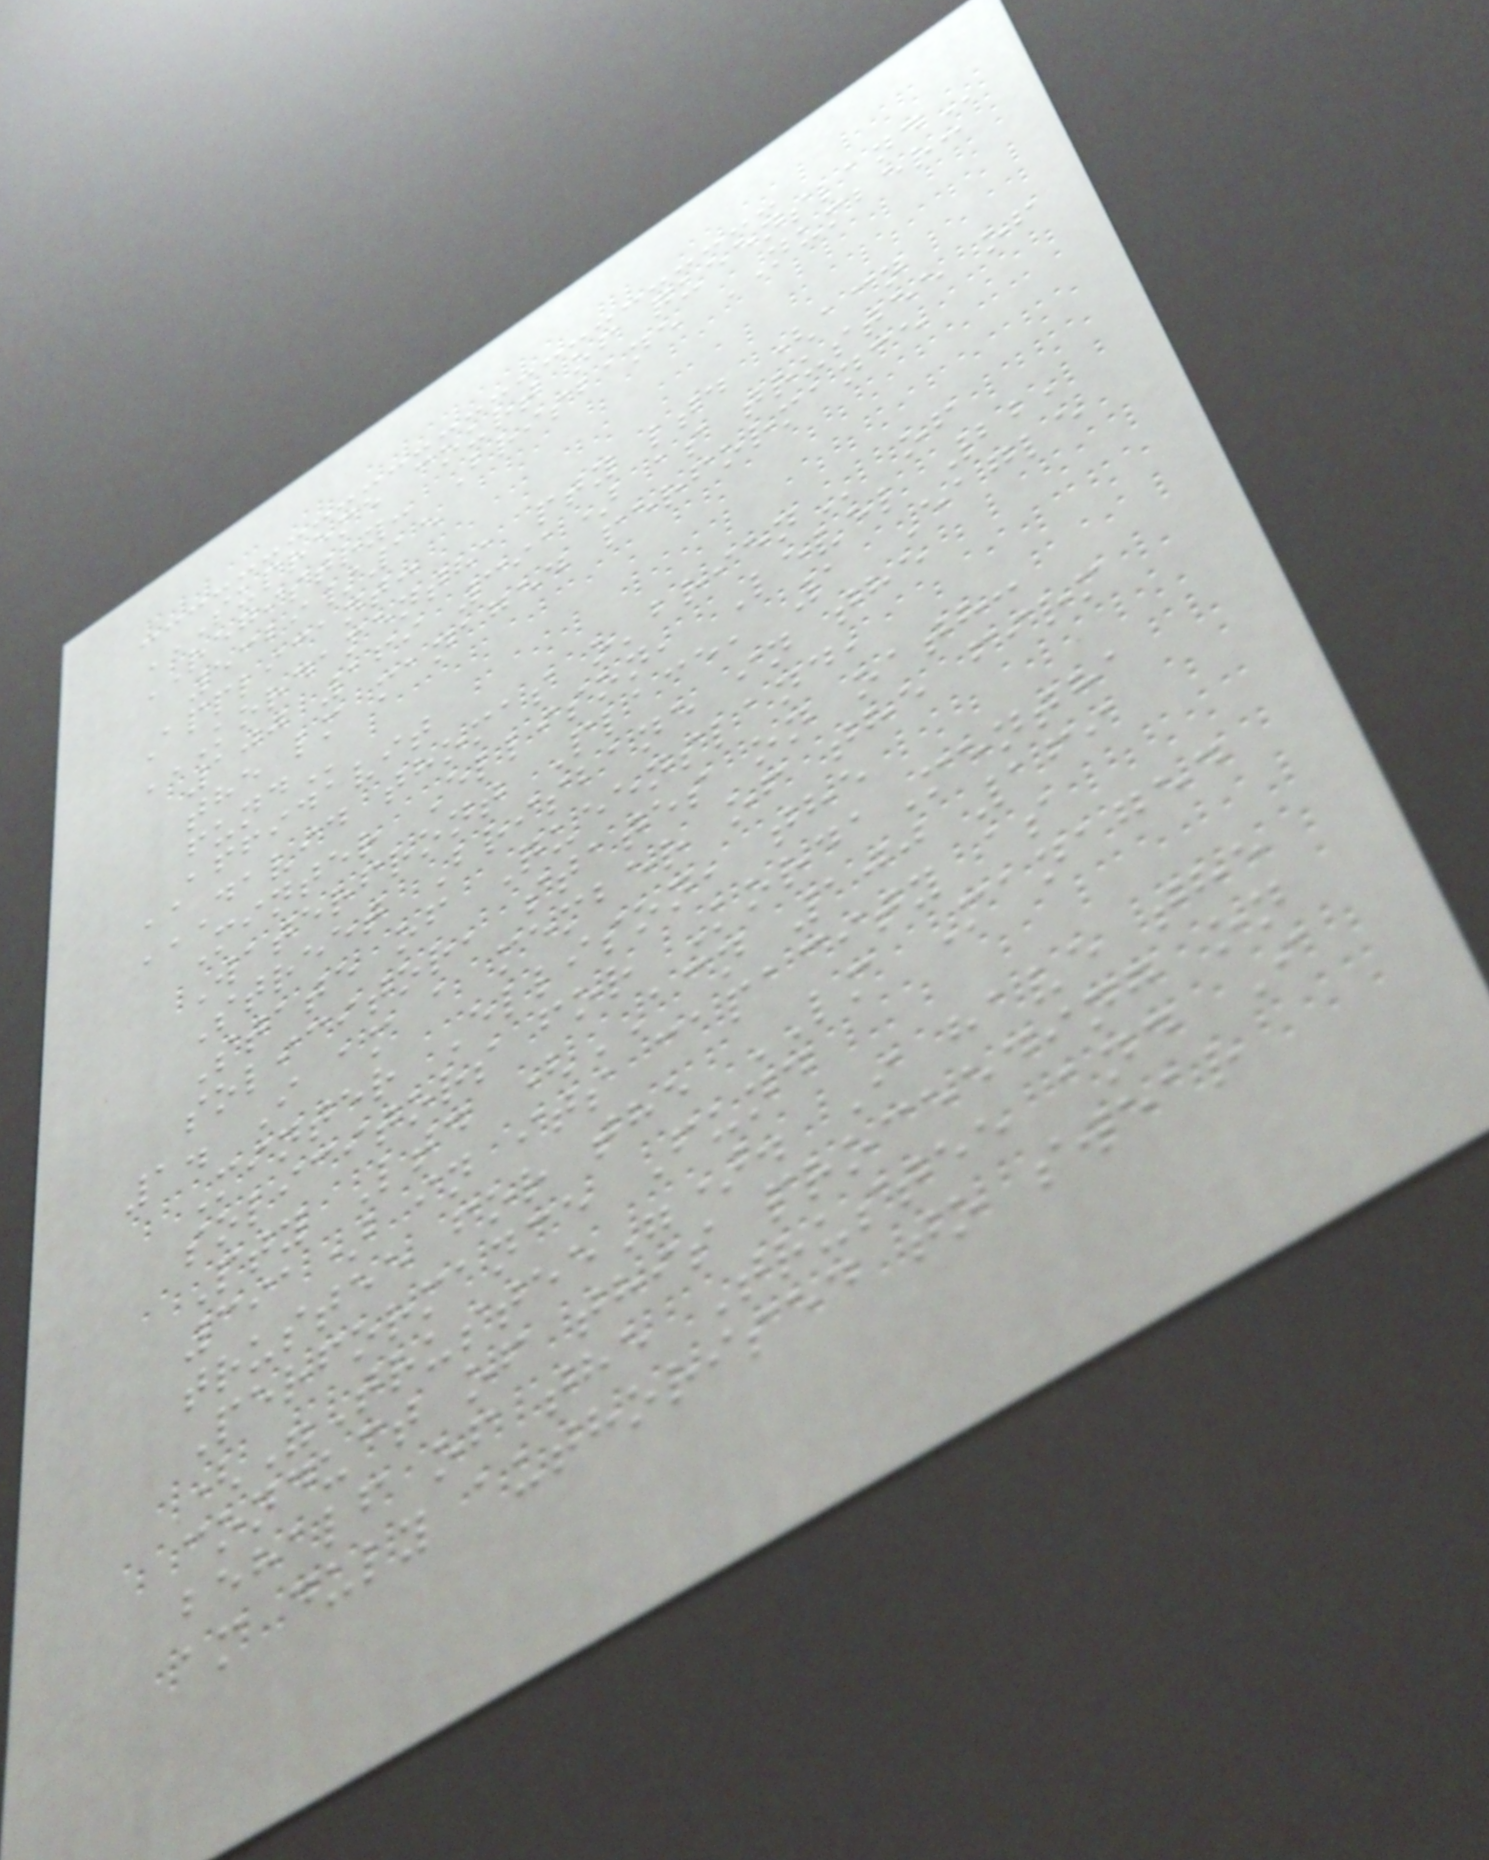SUPREME COURT OF QUEENSLAND
REGISTRY: Brisbane NUMBER:
5329/15
Applicant:
KORDAMENTHA PTY LTD (ACN
100 169 391) AS TRUSTEE OF
THE LM MANAGED PERFORMANCE
FUND
AFFIDAVIT
DAVID THOMAS O'BRIEN of
Minter Ellison, Level 22,
Waterfront Place, 1 Eagle
Street Brisbane in the
State of Queensland,
solicitor, states on oath:
1. I am a member of the firm
Minter Ellison, the
solicitors for KordaMentha
Pty Ltd (ACN 100 169
391) in its capacity as
trustee for the LM Managed
Performance Fund
("Trustee"). I have the
conduct of this proceeding on
behalf of the Trustee and I
am duly authorised to swear
